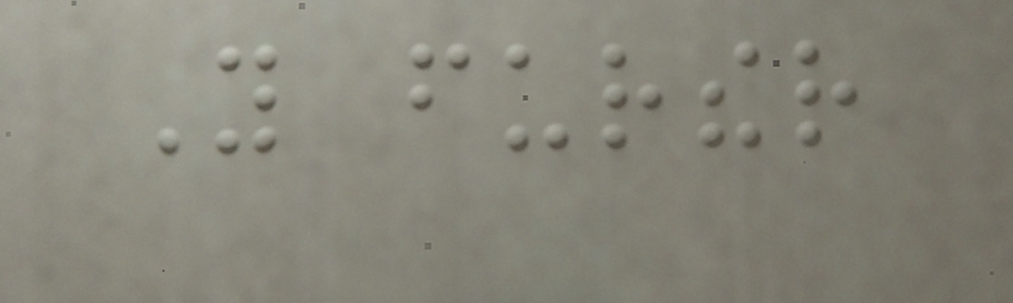You further
